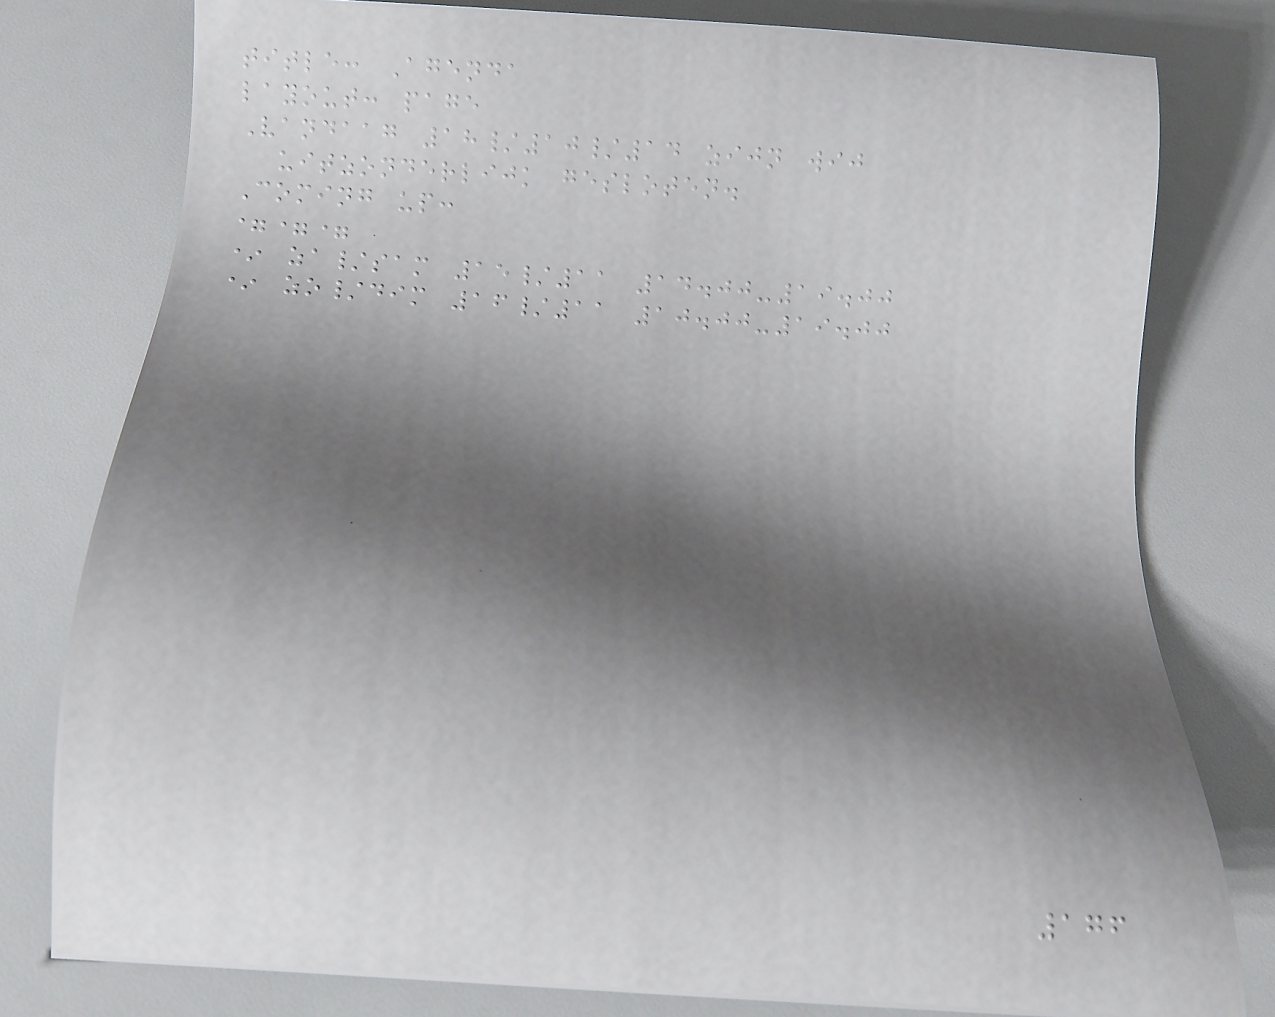title: Agenda
layout: page
Vandaag 18/10/14 zijn wij
uitzonderlijk gesloten.
Coming up:
===
* za/sam 15/11 14.00-19.00
* zo/dim 16/11 10.00-19.00
176
